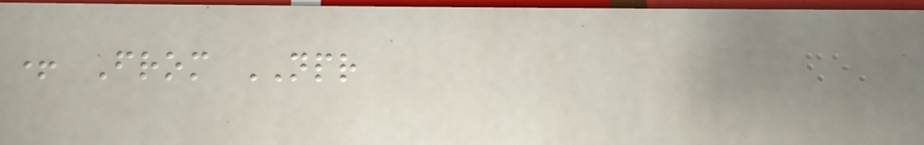+ From NPR
